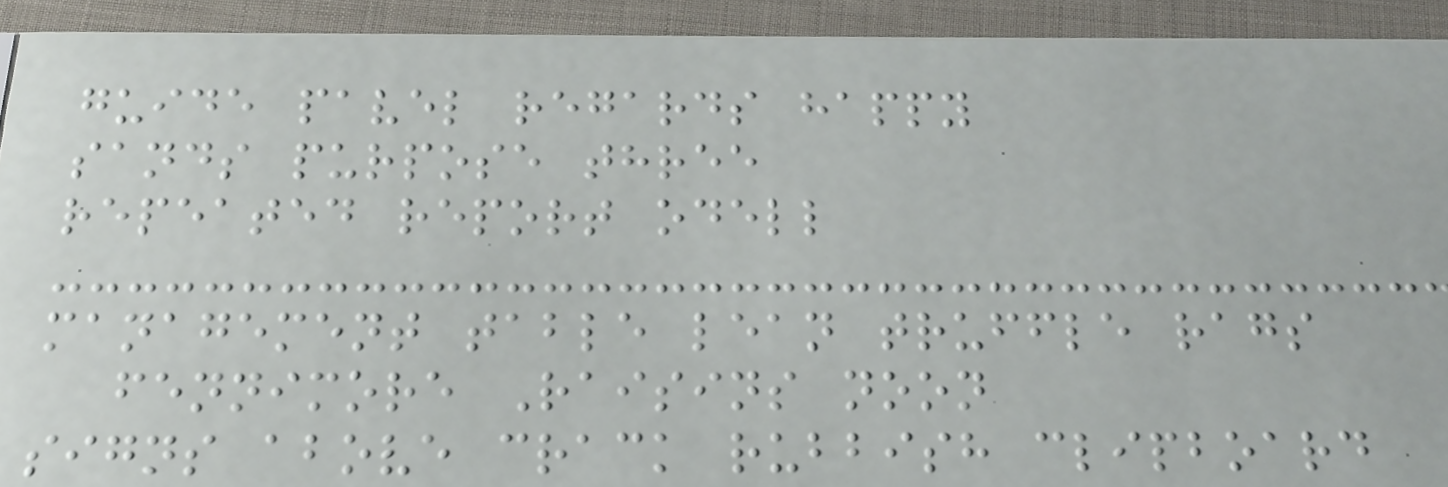guide pavel regards happy
sands purpose three
repeated report odell
management table lean truffle rags
fennimore Raisins noon
signs above crack rubbish clipboard
